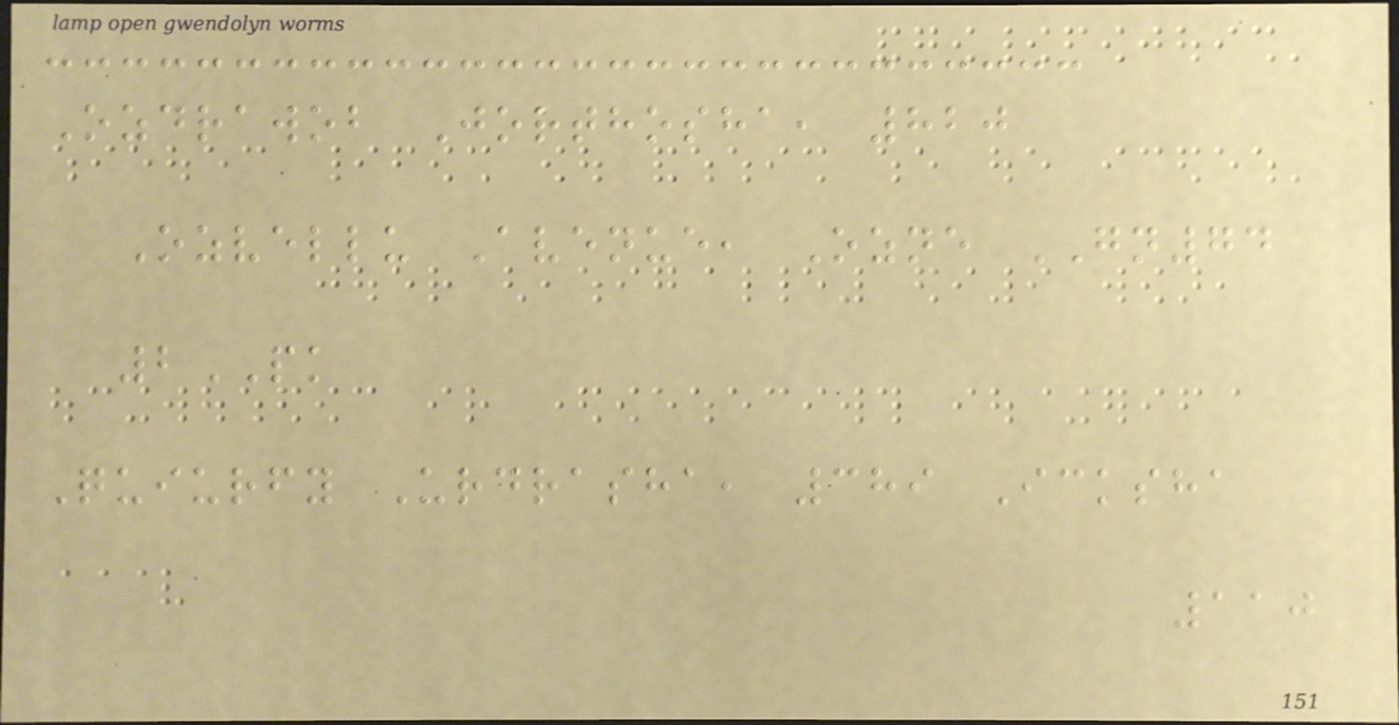Ozdrawob Jorthosha, 820
Ozvellu Avenue, Ozne GN74
2PK
Quiurfy Urdrasha, 389 Icksha
110
